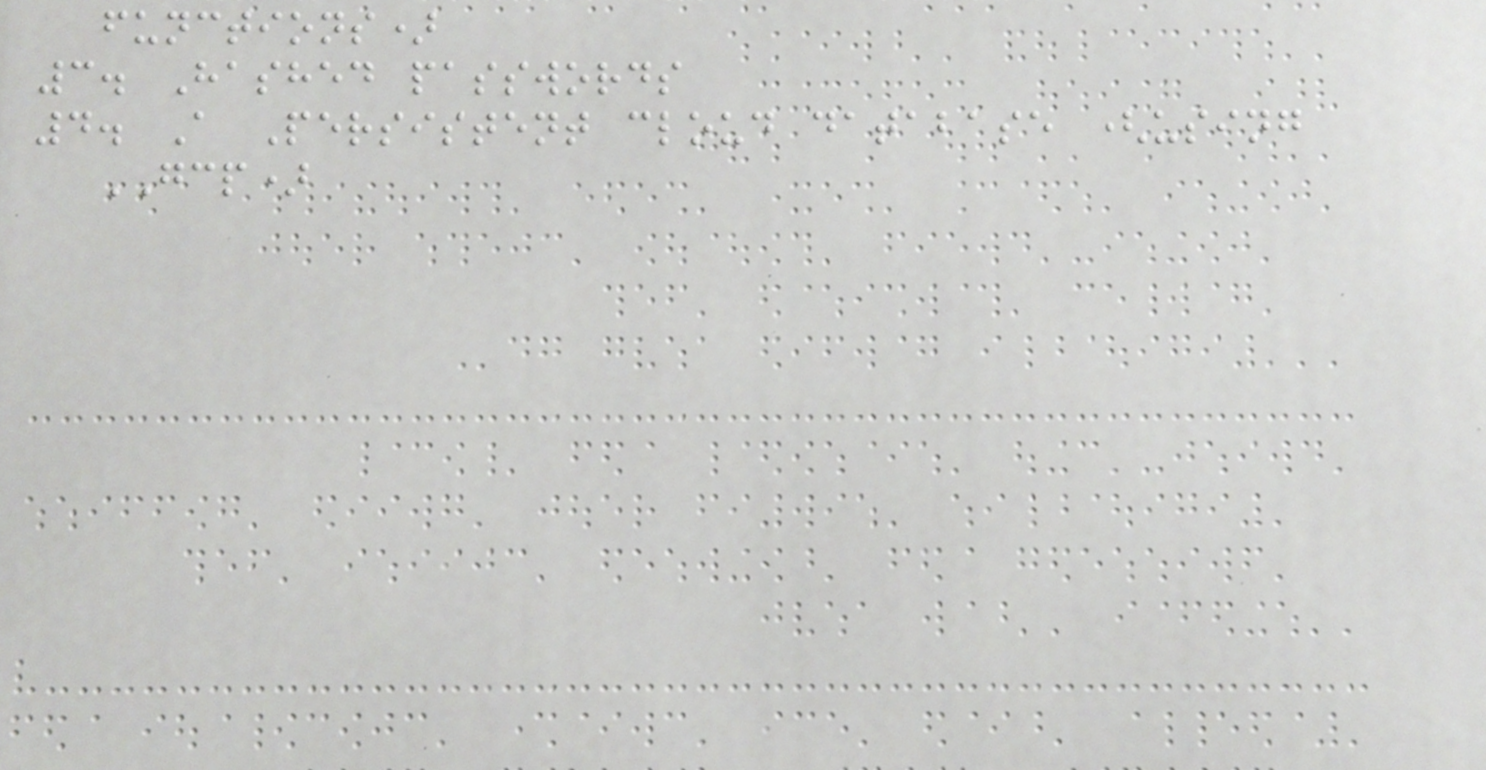functions)
3. Hashed passwords
4. A Persistent cloud database (using
GCP)
